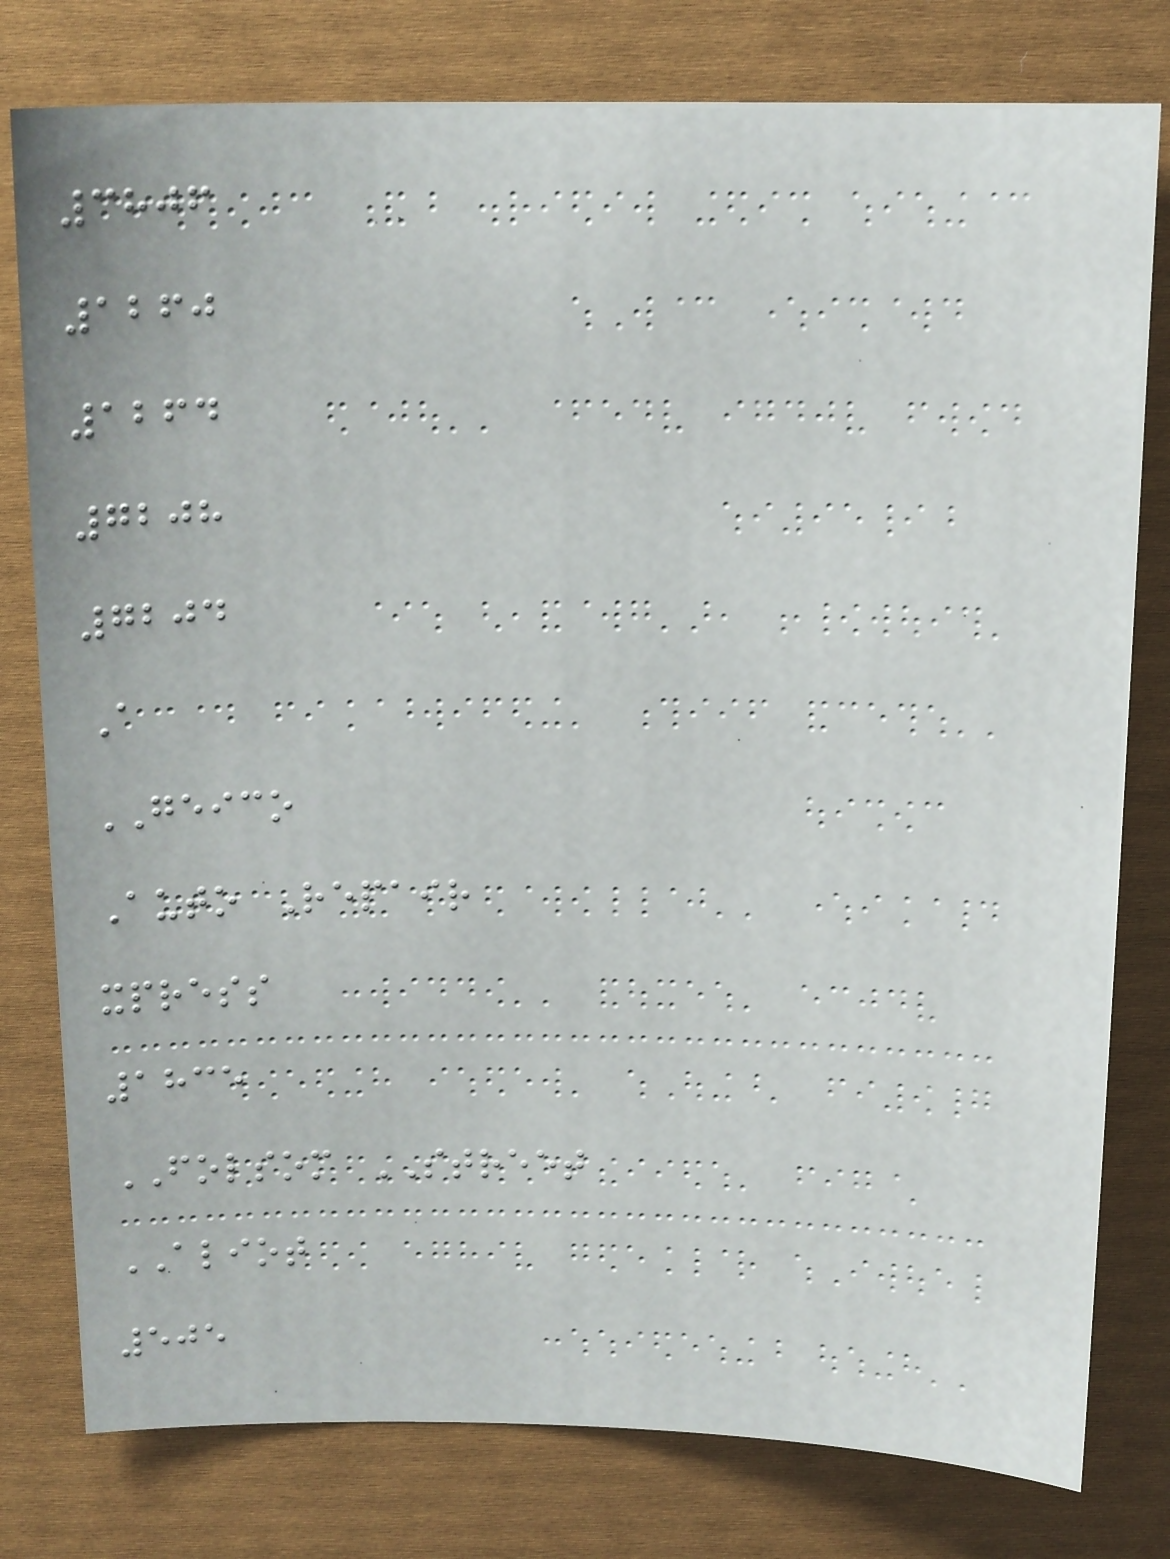3806
1260
1264
7208
7204
A
GEICO
Auto Repair
xpress
1835
FOLSOM STREET
ALIOT
505
